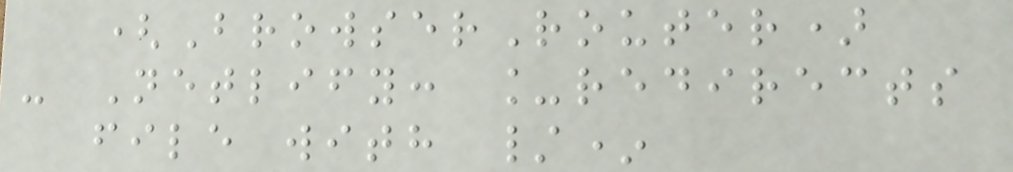(BrowserRouter)
- Netlify: _redirects
file with /*
